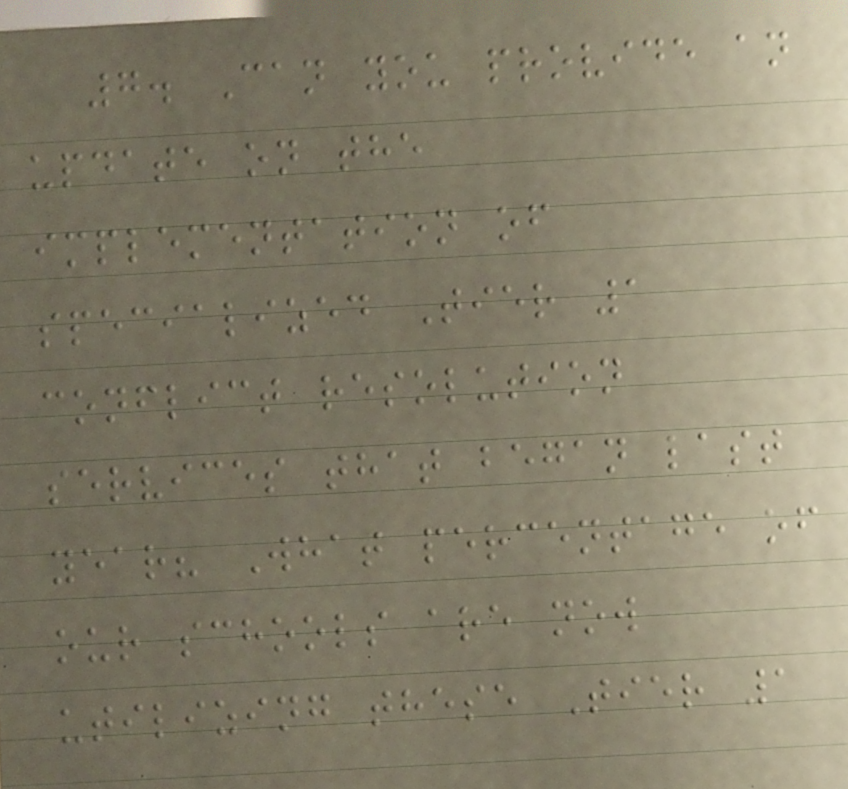7. Can you provide an
update on the
implementation of
specialized Tier 1
conflict resolution
services that began last
year? What percentage of
our schools are now
utilizing these Tier 1
